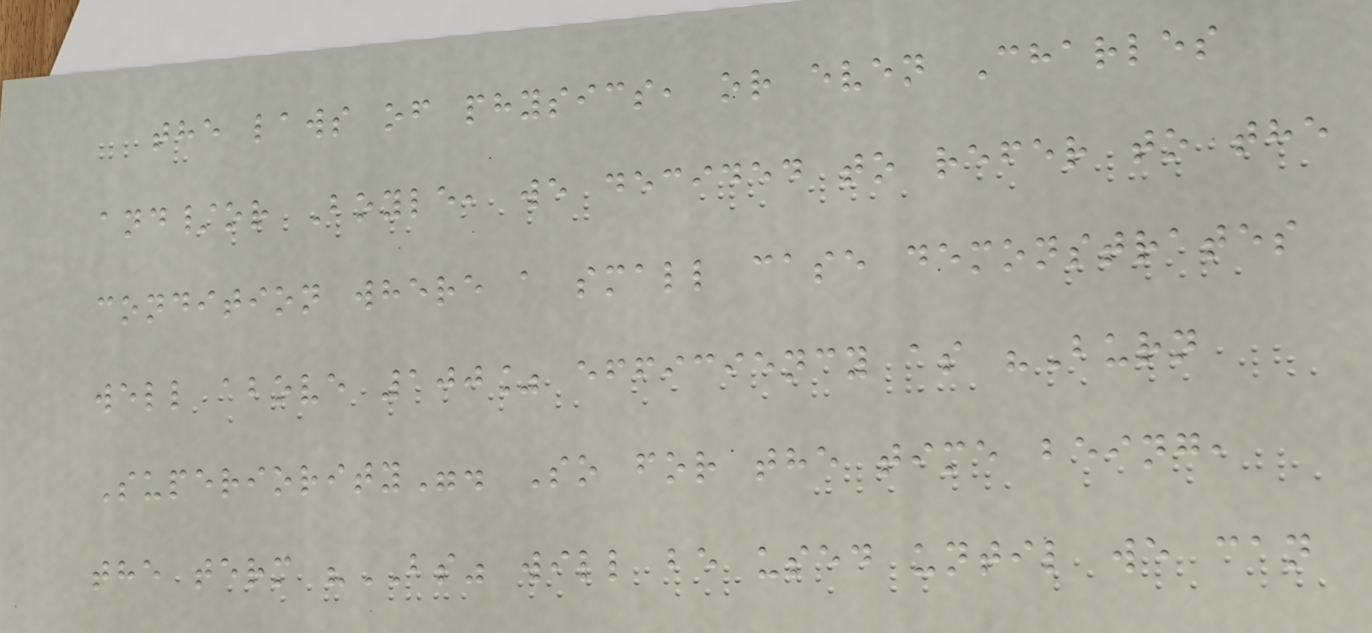the laws of physics, or even Charles
and/or Boyle, we decided to refer to the
condition where a small case demonstrates
well above 100% efficiency as "Burn
Superiority". So for the time being,
the term "BS" will be used until we can
